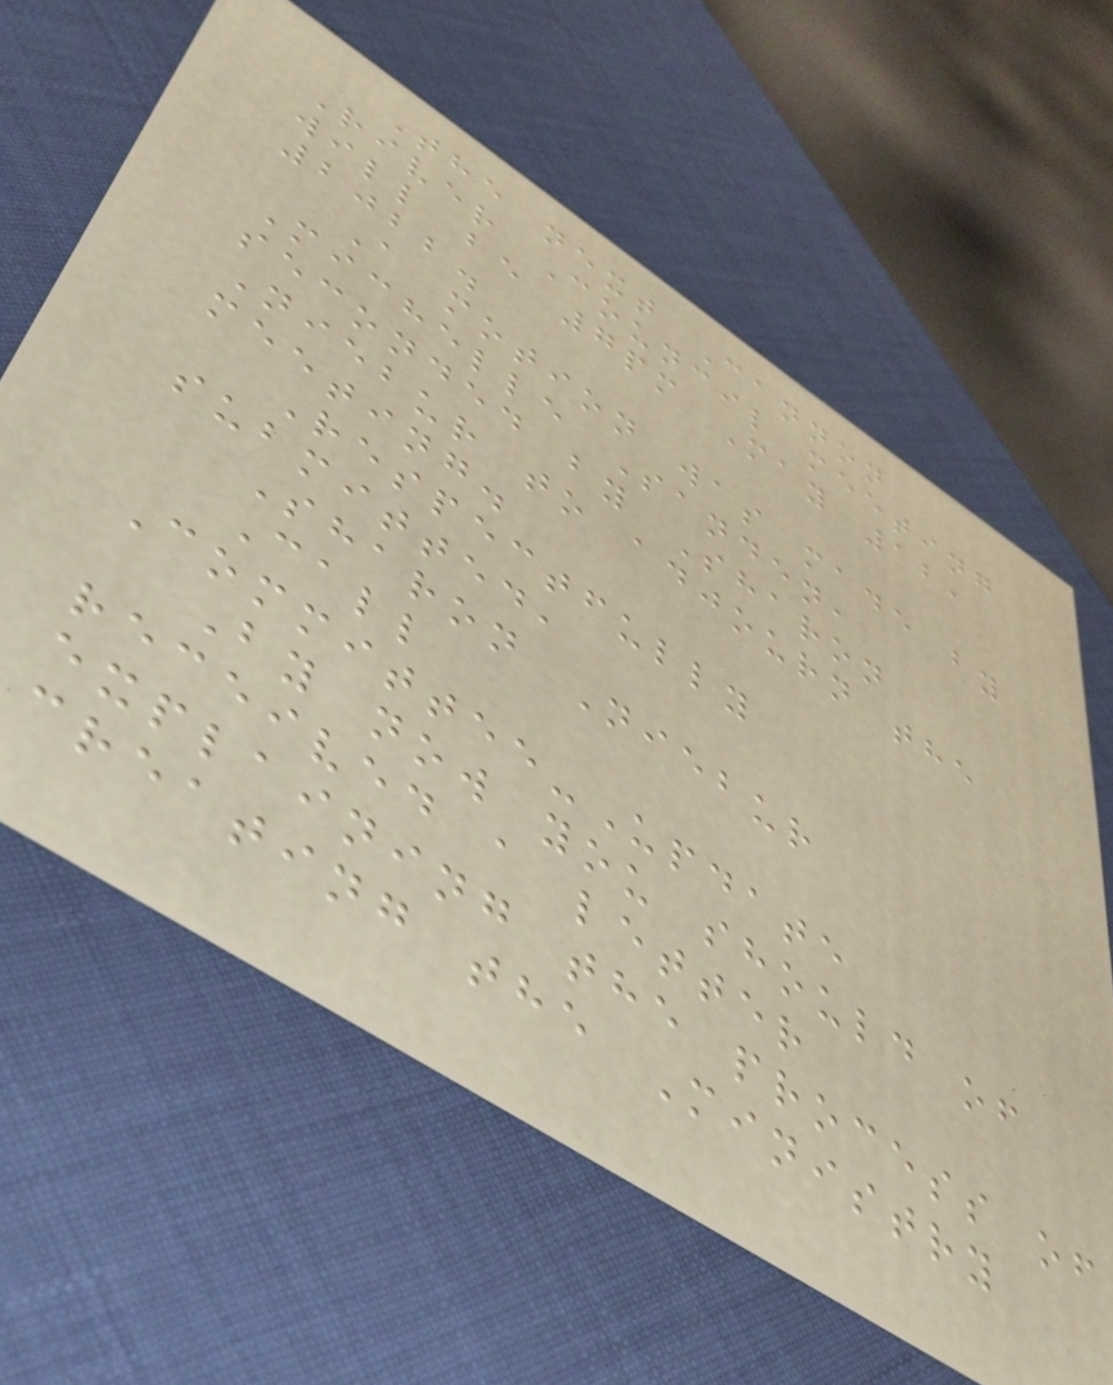The next Cannon
River Council meeting
will be 7pm May 12,
2022.
A motion was made by
Michelle Sanden,
seconded by Sharon
Niebur to adjourn the
meeting.
Respectfully
submitted,
Sharon Niebur
Call
Committee-Update
By now you should of
received a letter
explaining the process of
creating the Ministry
